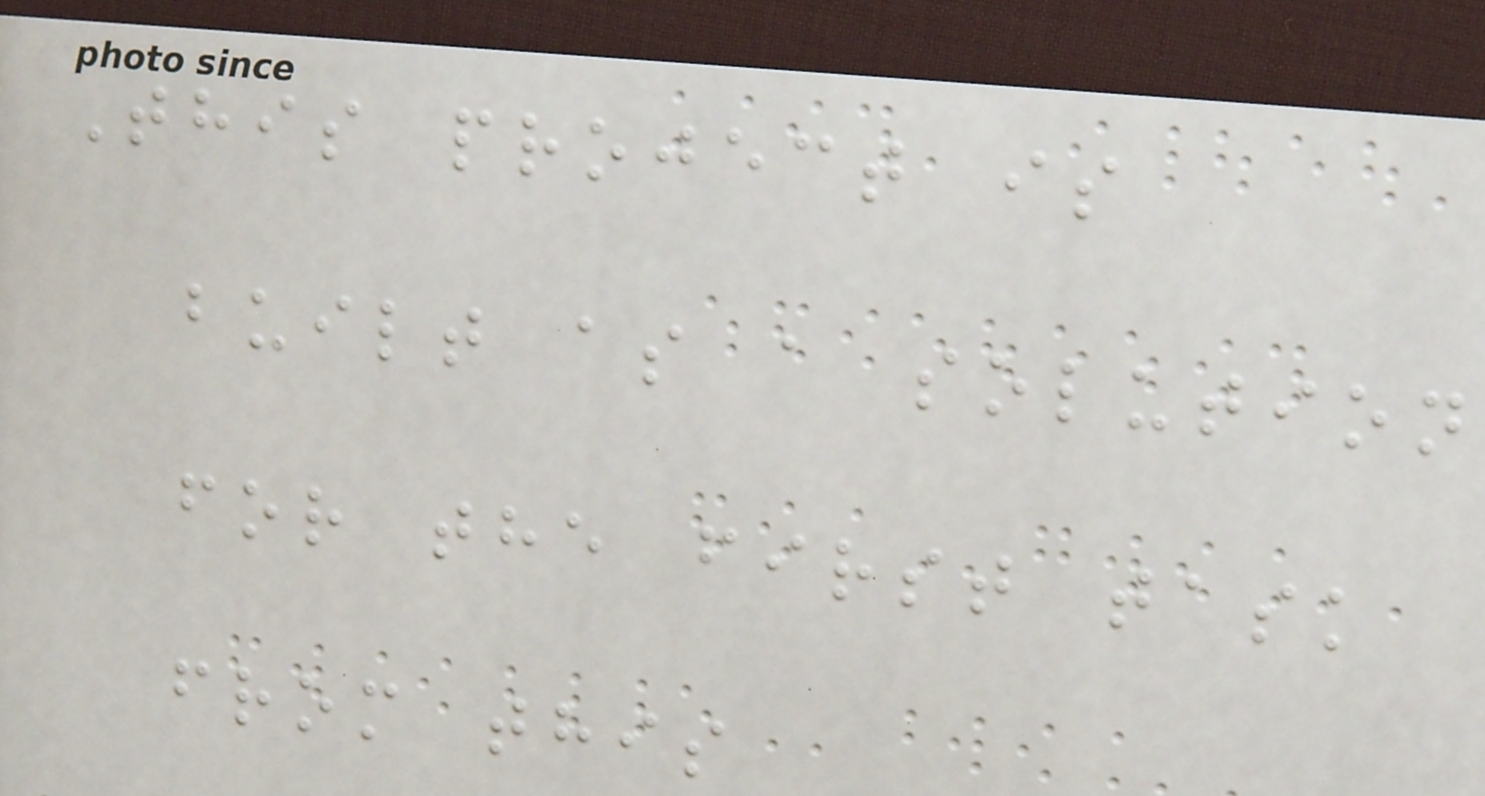This project is
built as a solution
for the first task
from this
